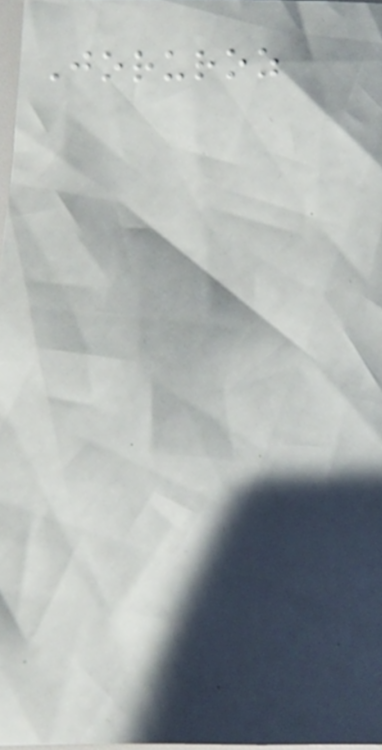Joruroz
